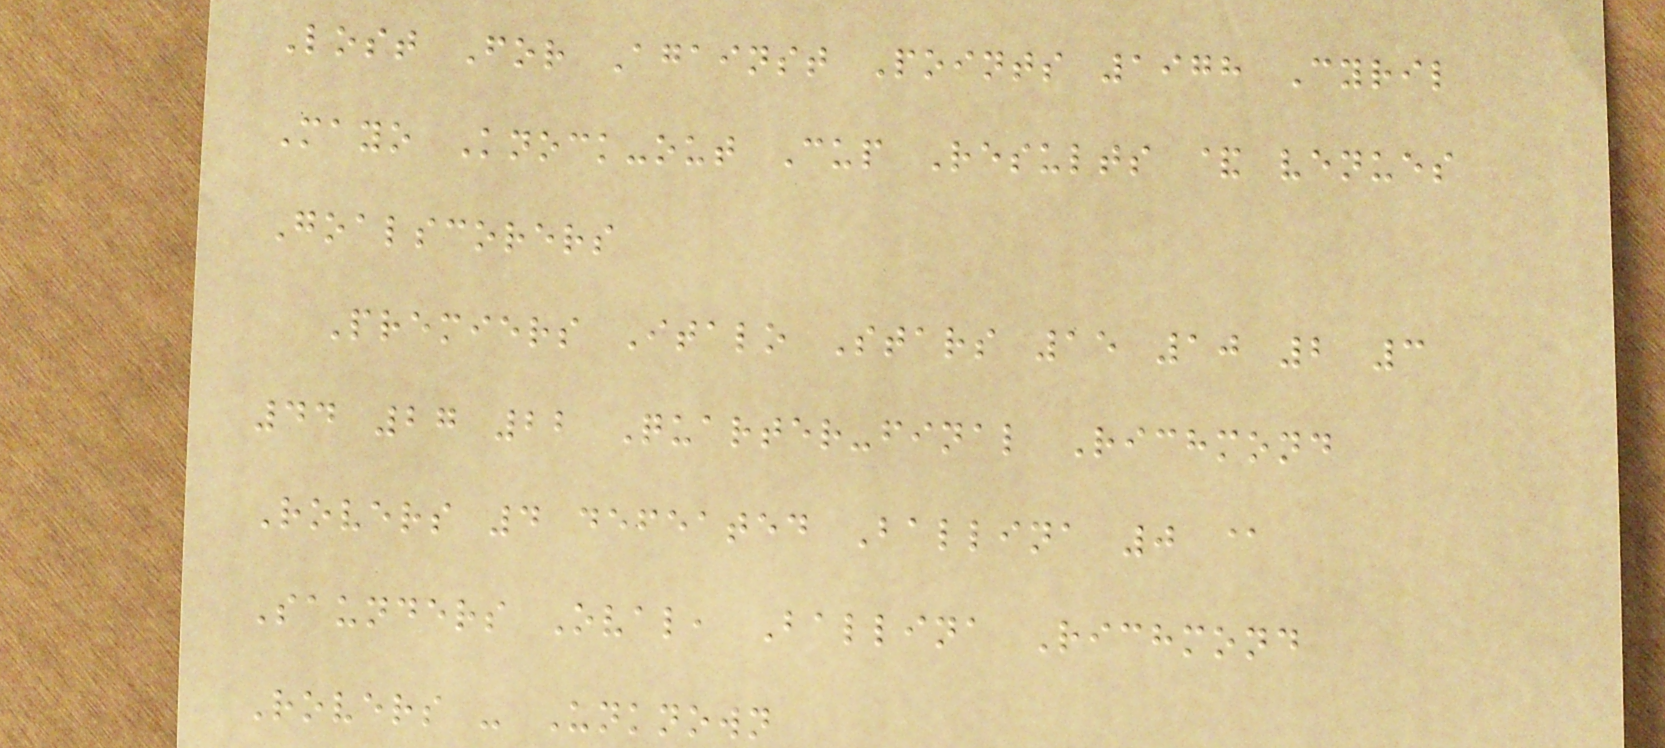Lost For Against Points 1978 Cyril
Mayo Knock-out Cup Results & venues
Goalscorers
Premiers Italo Stars 15 10 2 3
44 27 22 Quarter-final Richmond
Rovers 4 defeated Ballina 0 @
Saunders Oval, Ballina Richmond
Rovers - Unknown
